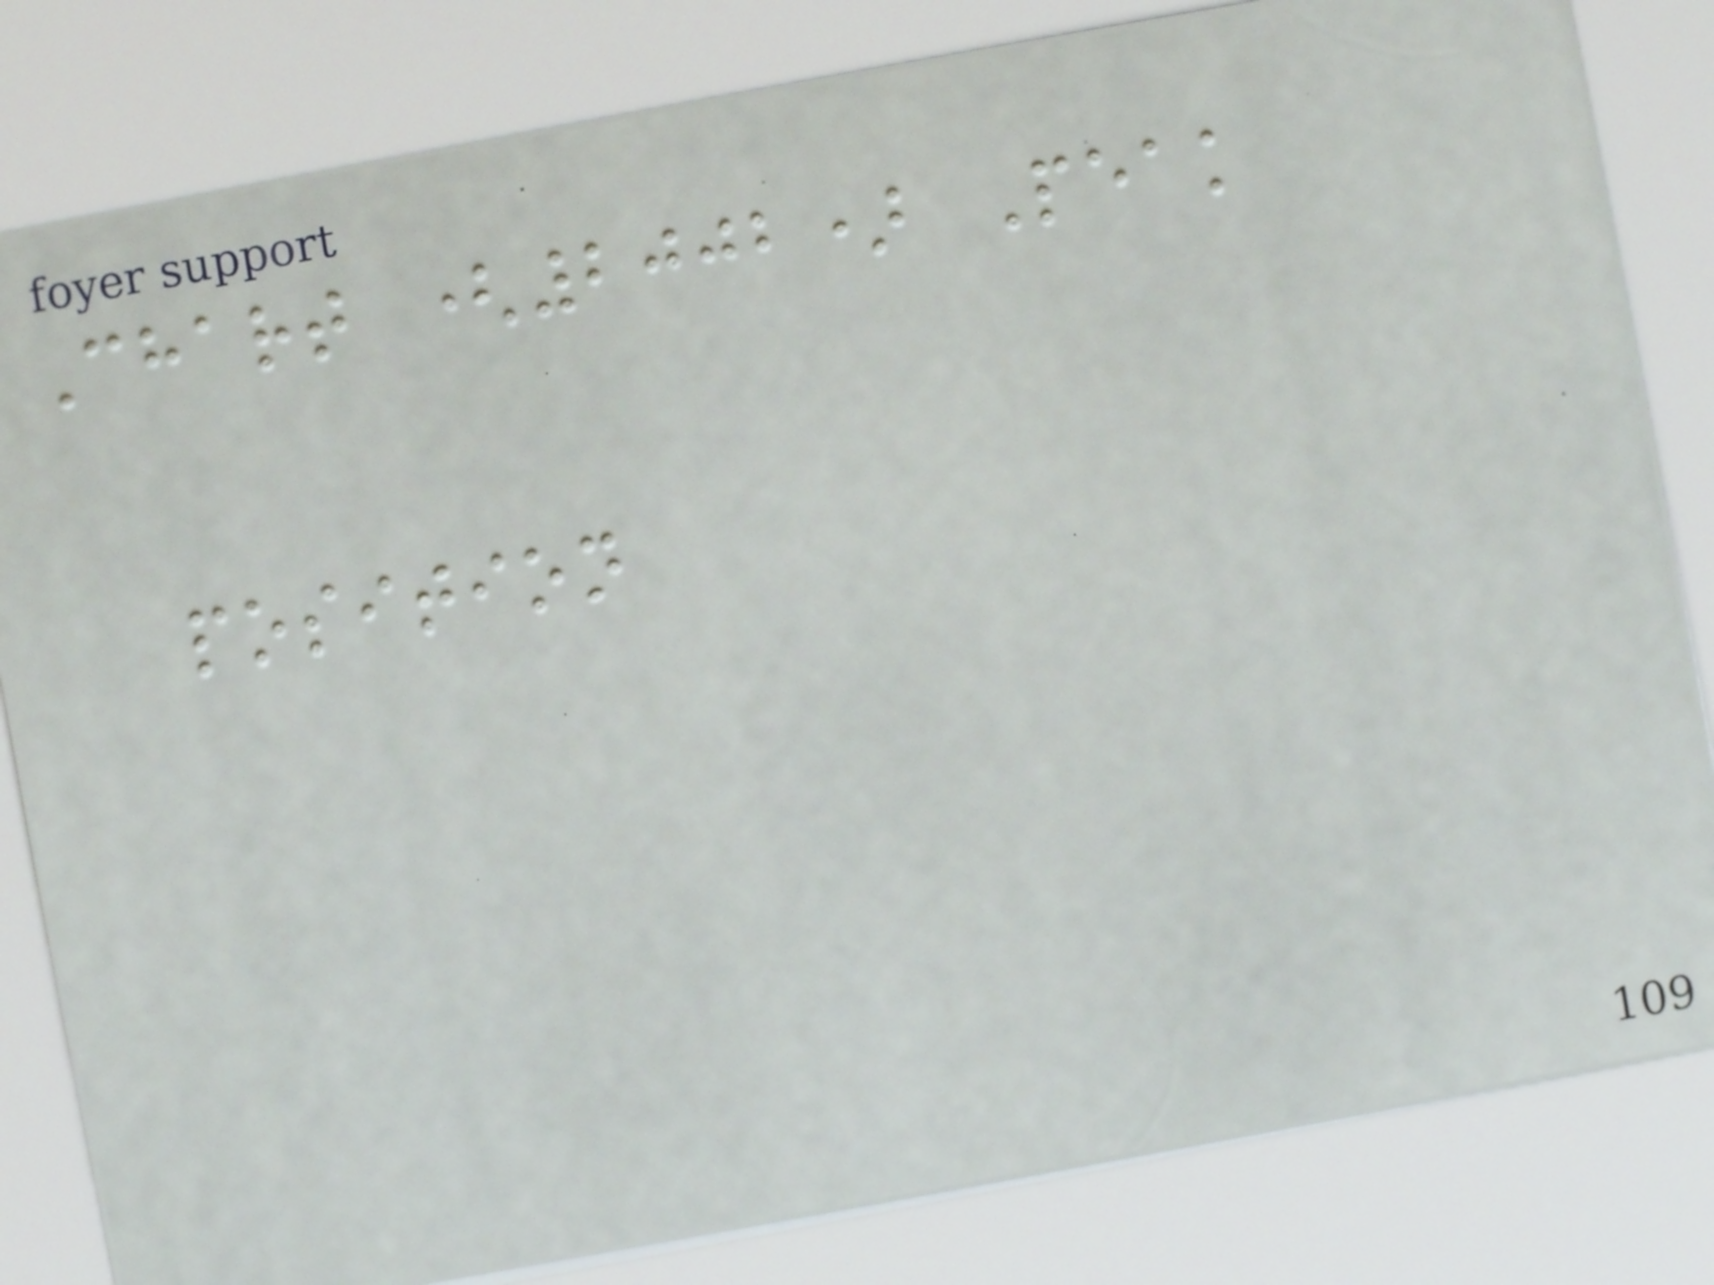Chart (2002) Peak
position
